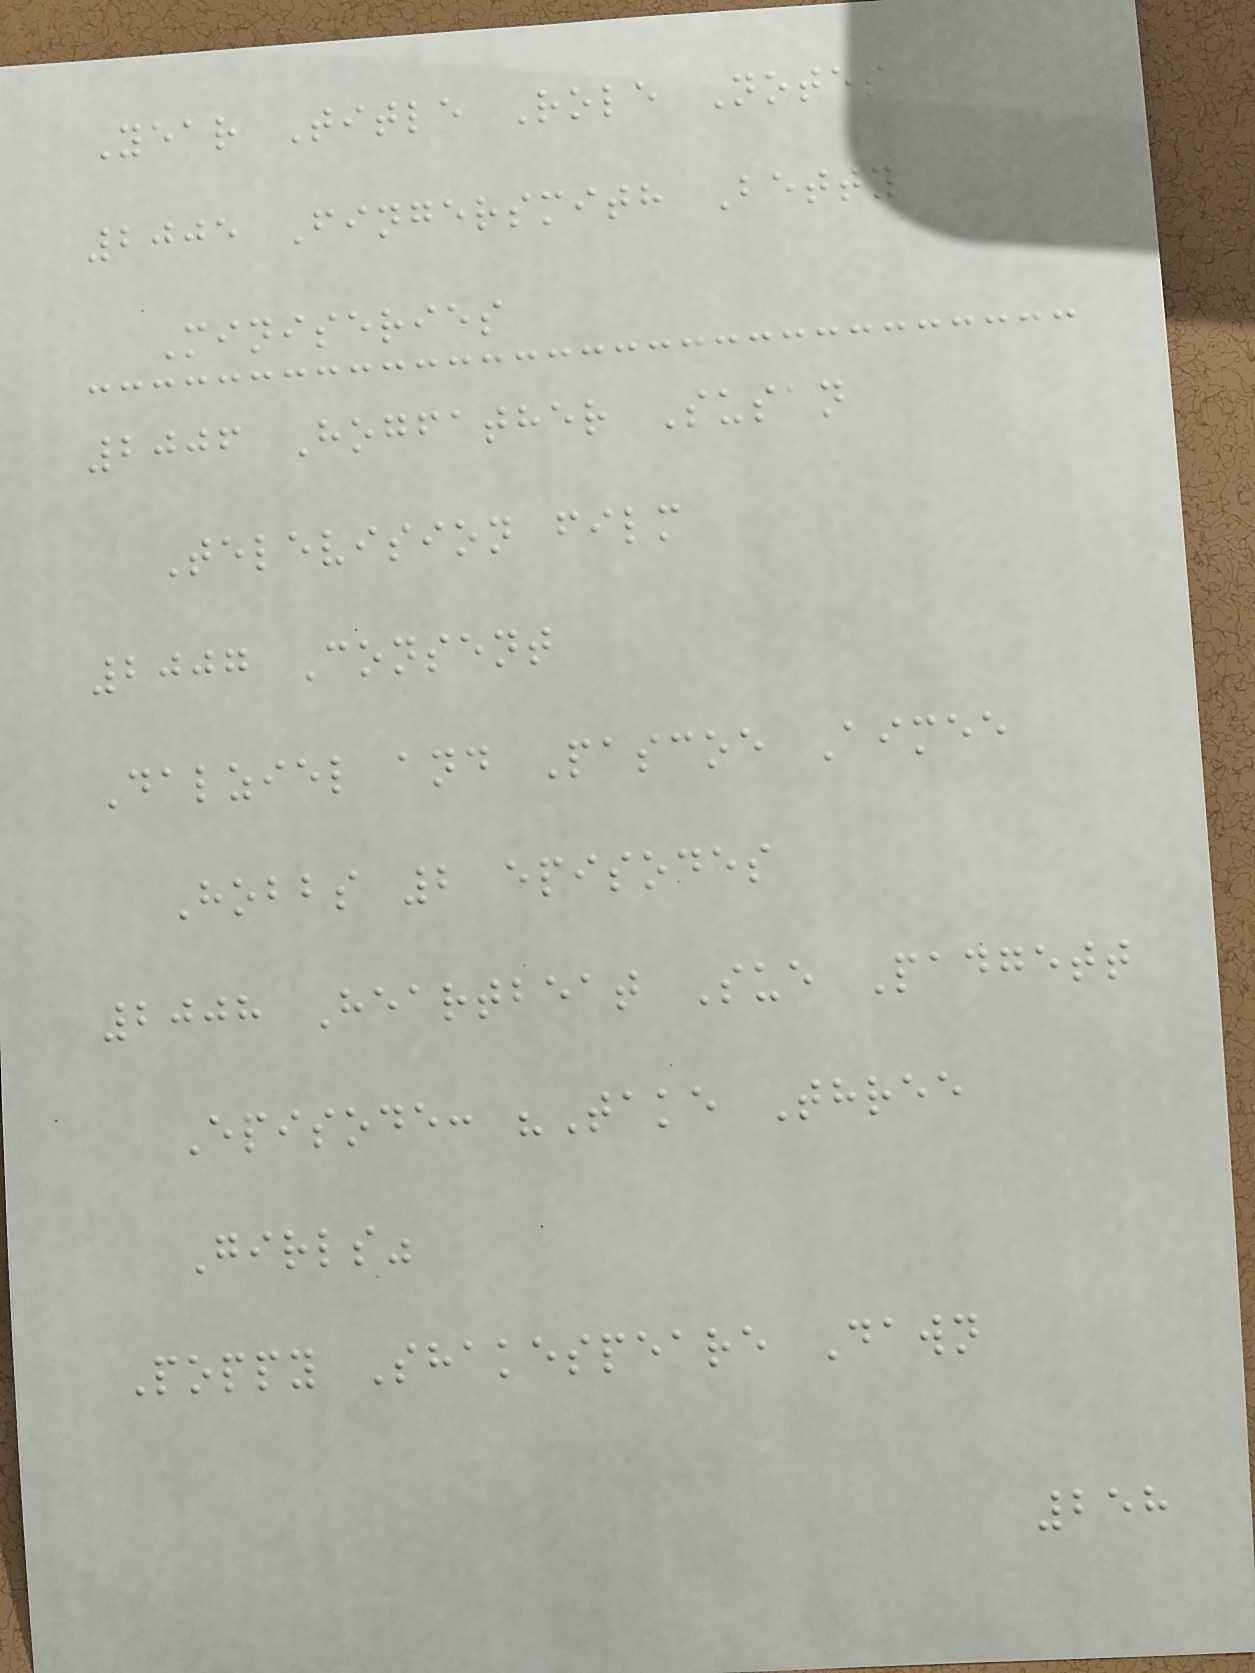Year Title Role Notes
2005 Fingersmith Betty
Miniseries
2006 Hogfather Susan
Television film
2007 Consent
Dalziel and Pascoe Aimee
Hobbs 2 episodes
2008 Heartbeat Sue Padgett
Episode: "Take Three
Girls"
Poppy Shakespeare Dawn
258
